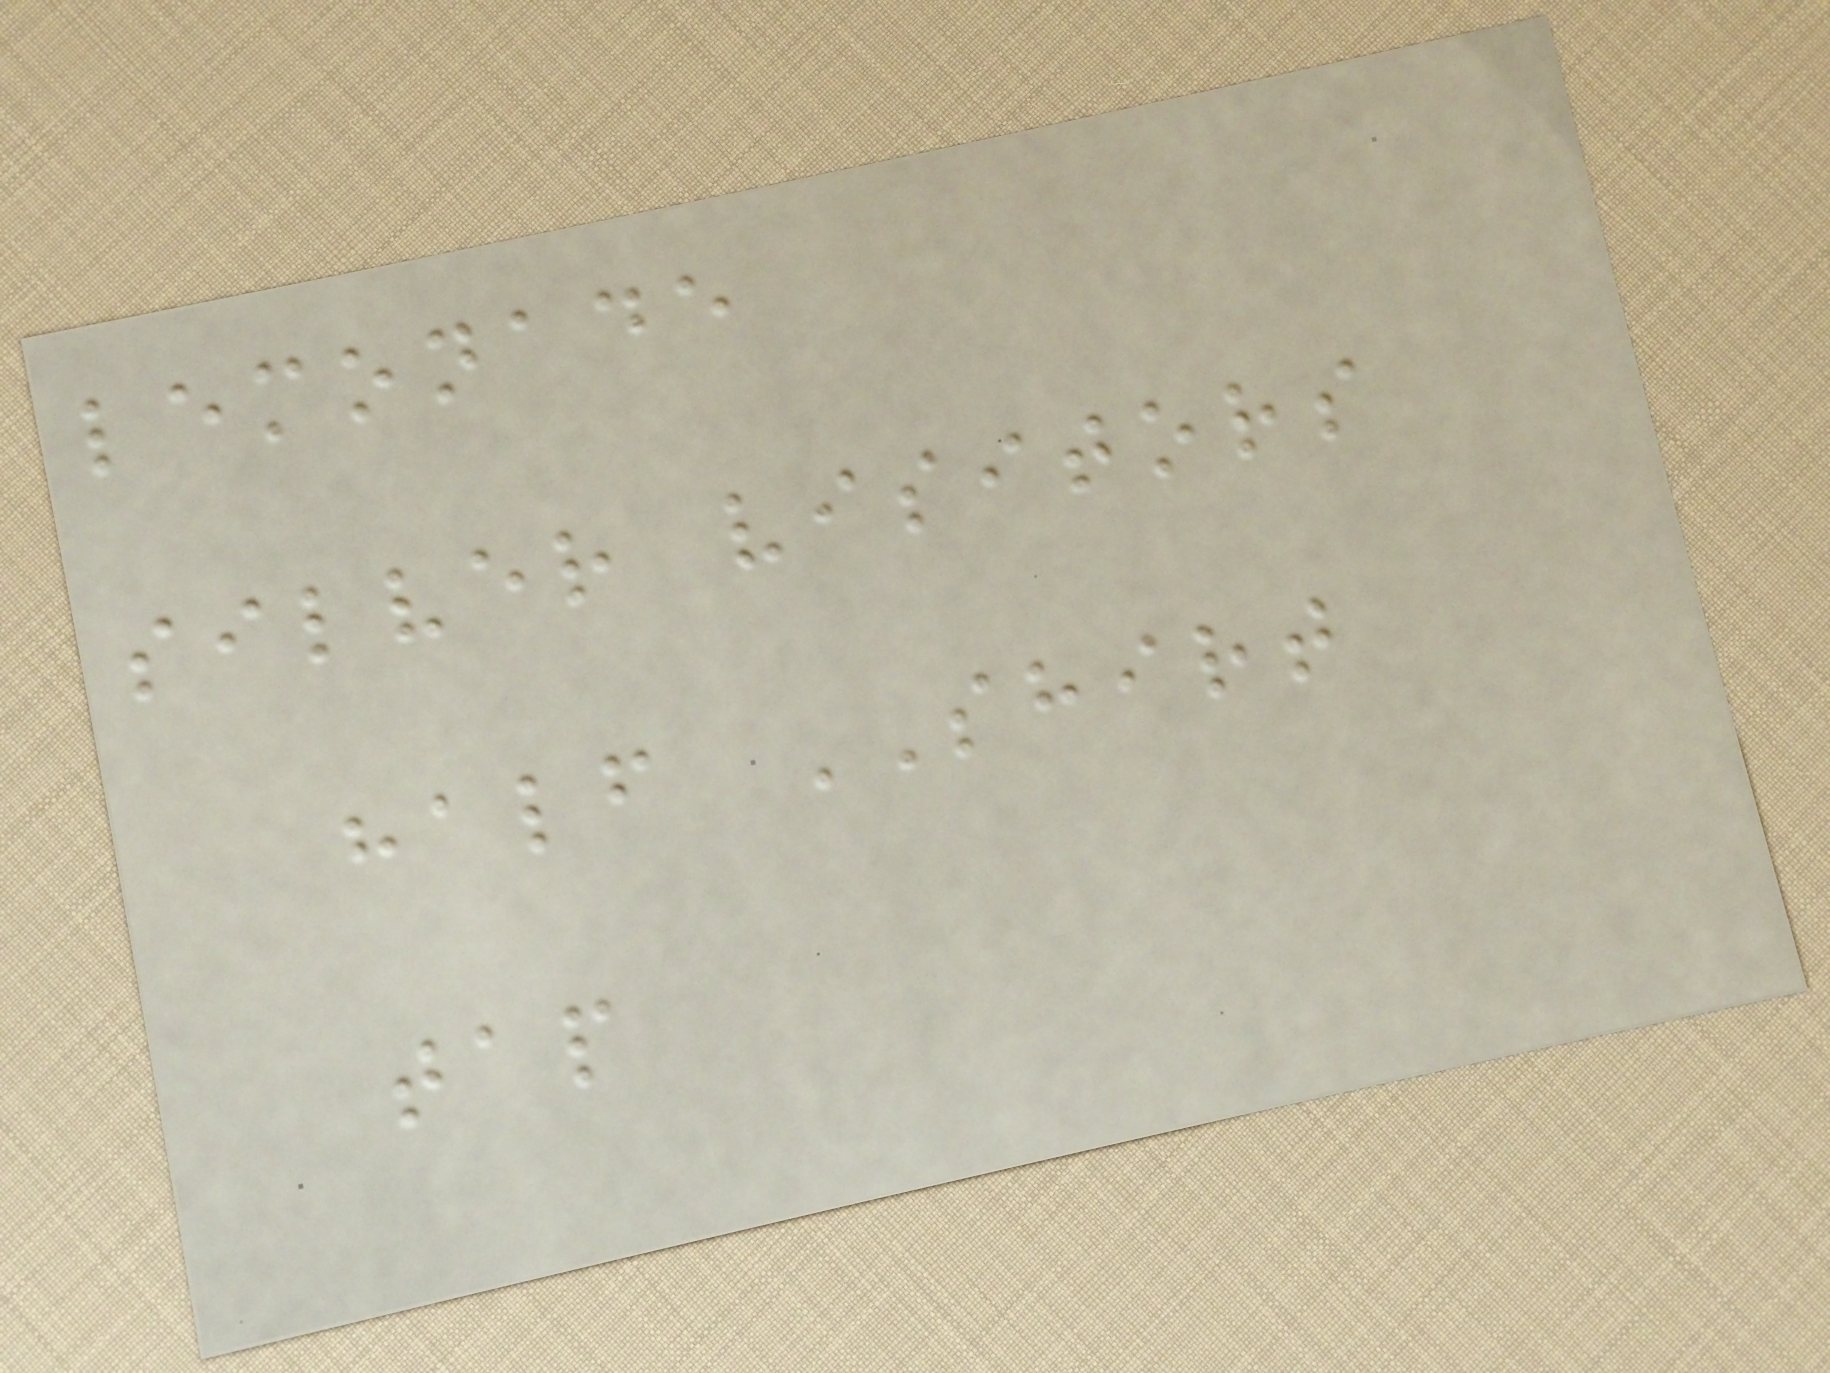lemonade
silver visitors
half SHIRT
tap
